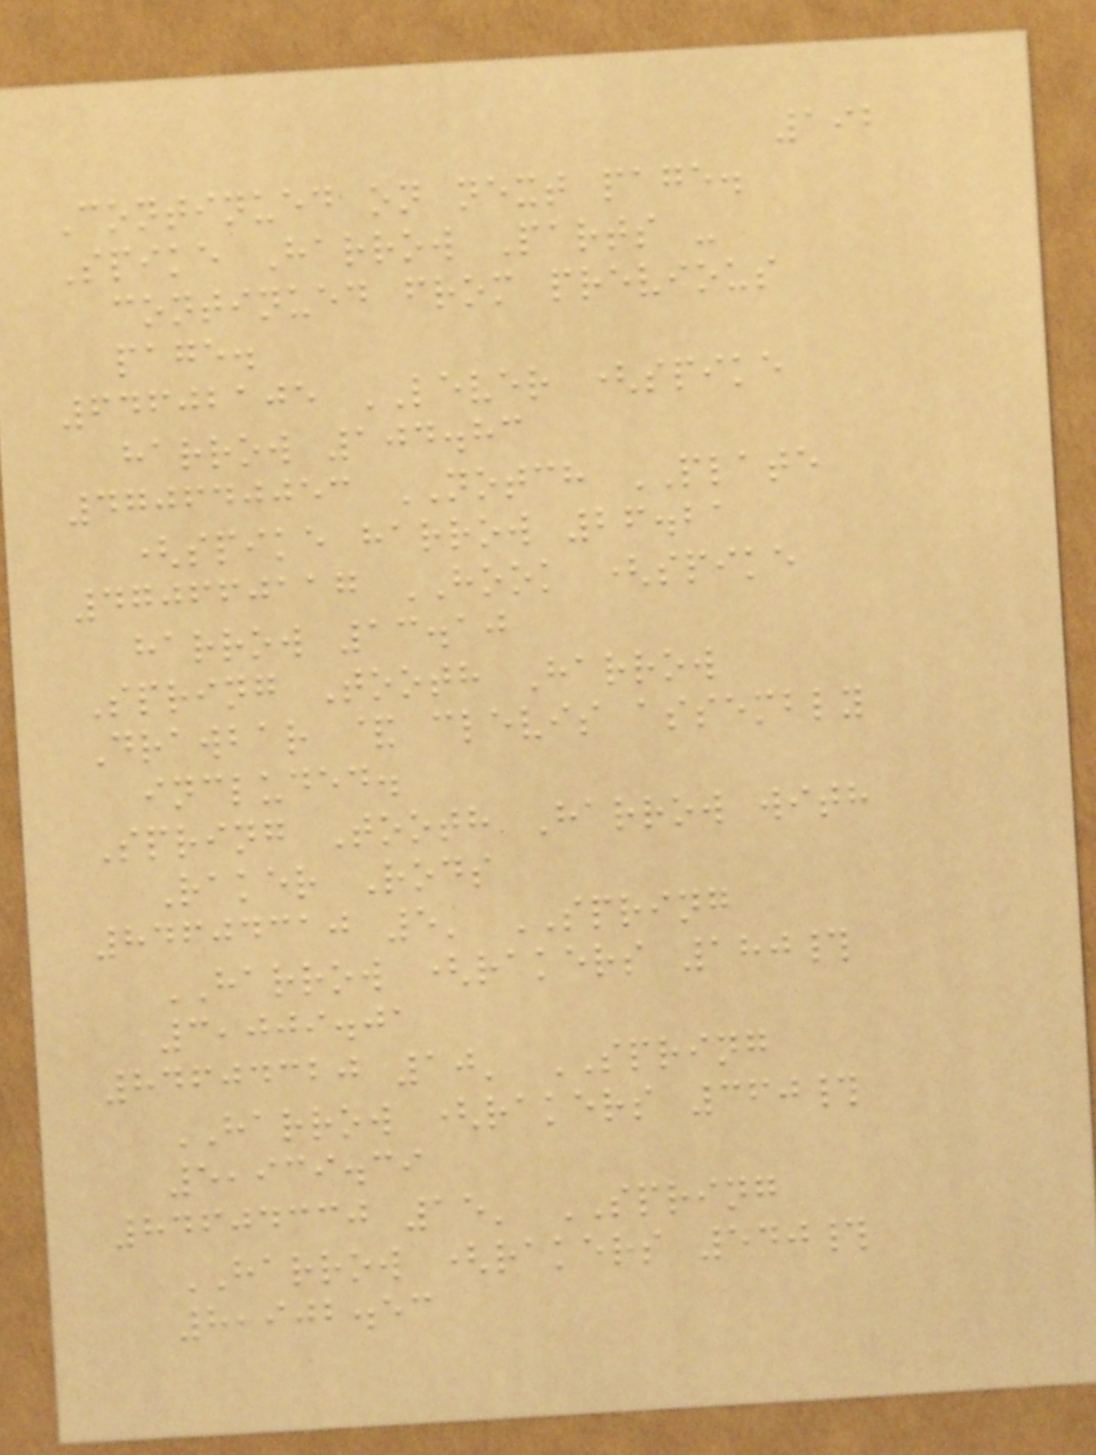192
Continued on next page.
Spike Harrow Parts -
continued from previous
page.
64602105 LEVER (spike
harrow 104.83
470640053 NOTCH PLATE
(spike harrow 26.21
470660117 HOOK (spike
harrow 13.10
Spring Tooth Harrow
Drawbar & clevis assembly
included.
Spring Tooth Harrow with
Raker Rods
84604310 5' SPRING
HARROW (rakers 180#
3,009.01
84604320 10' SPRING
HARROW (rakers 360#
5,939.39
84604330 15' SPRING
HARROW (rakers 540#
8,902.53
